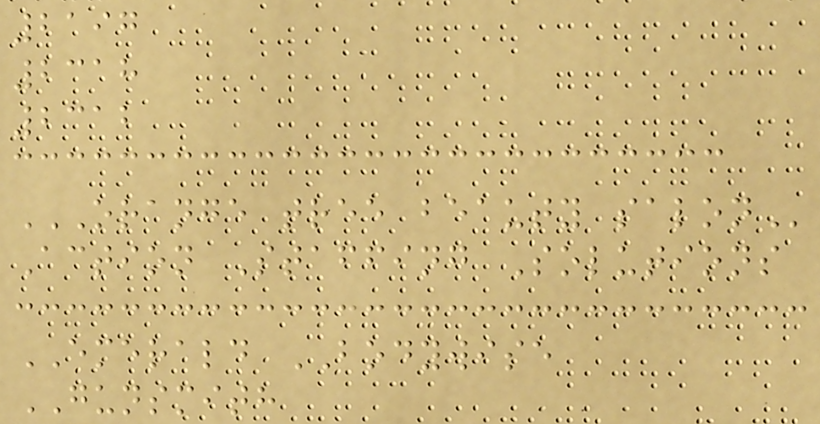2197
2318
2312
ORANGE TREE BEAUTY SALON
Action Staffing Solutions
EMERALD BODYWISE
GUNSMITH
